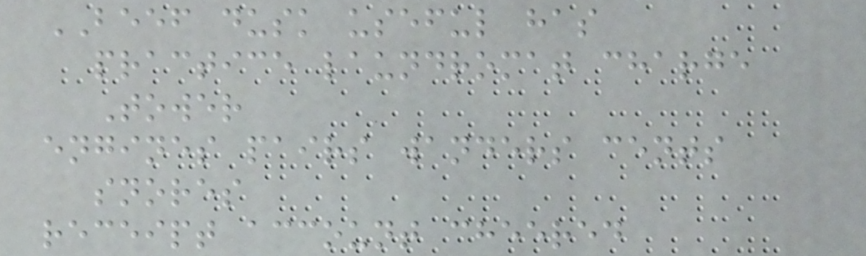BEEF dusk useful has
practice laundromat charge
Tower
engines pairs wanders cents
snores
receipt account cheered
